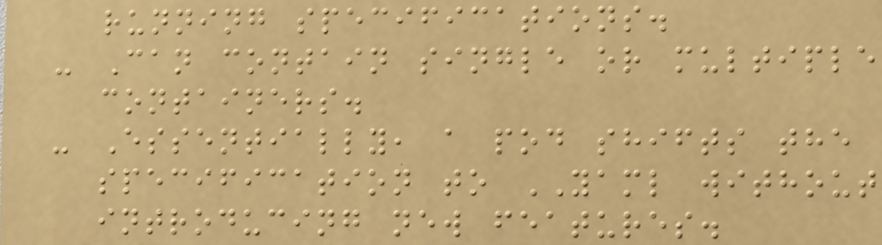running specifications.
- Can contain single or multiple
containers.
- Essentially, a pod shifts the
specification to YAML without
introducing new features.
